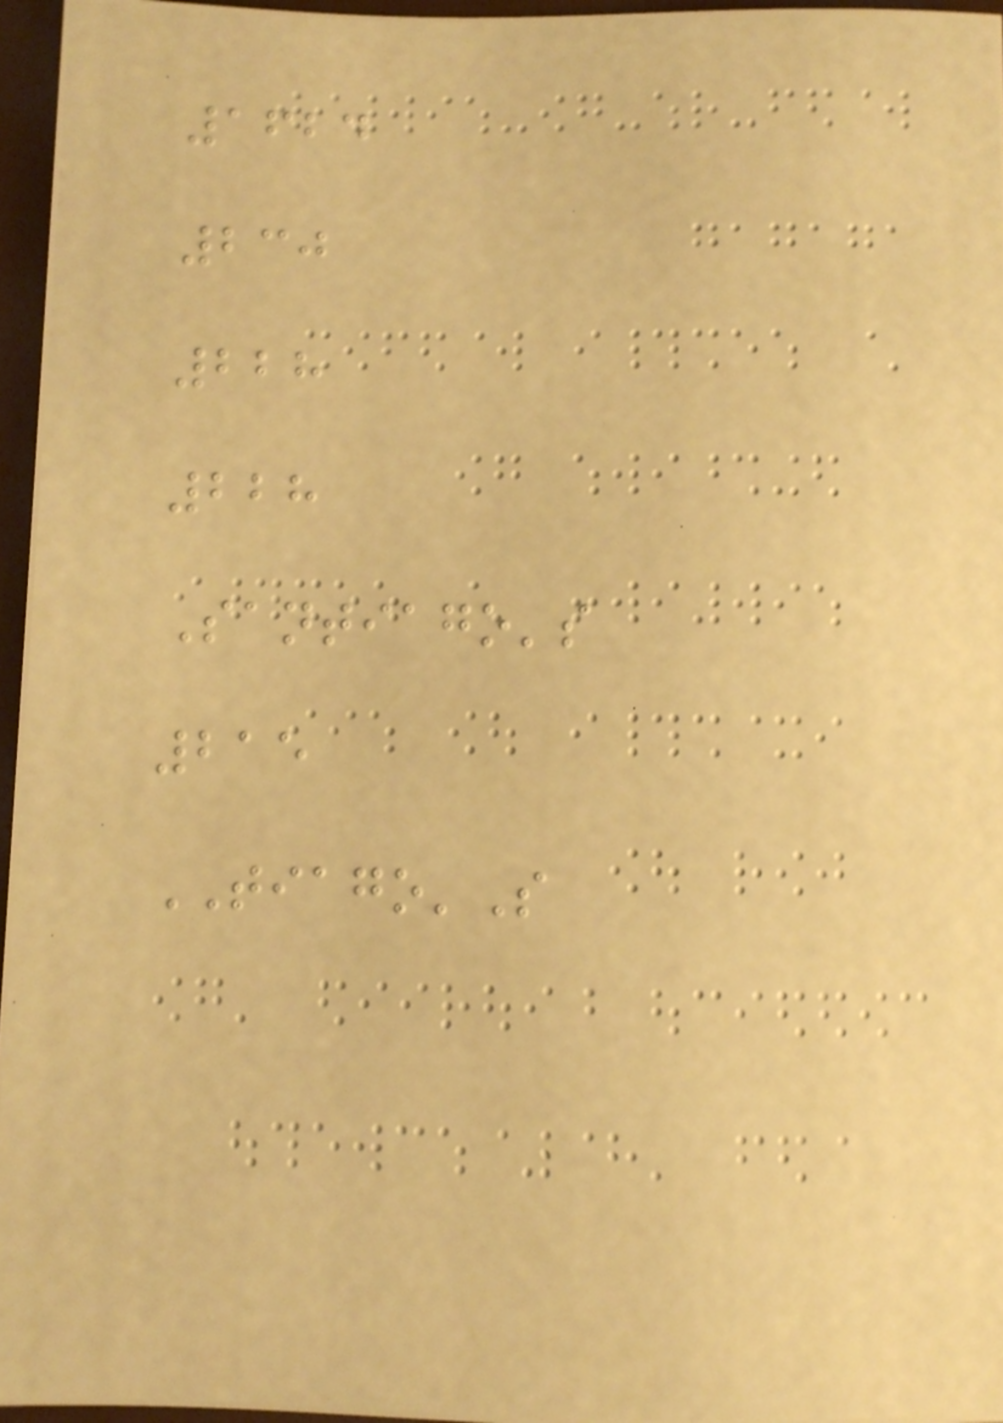1624
230
228
228
Santiago's
215
TIAGO'S
